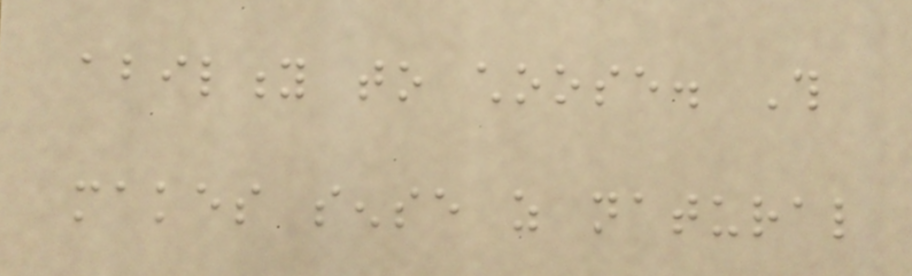ability to choose. This
makes sense as natural
